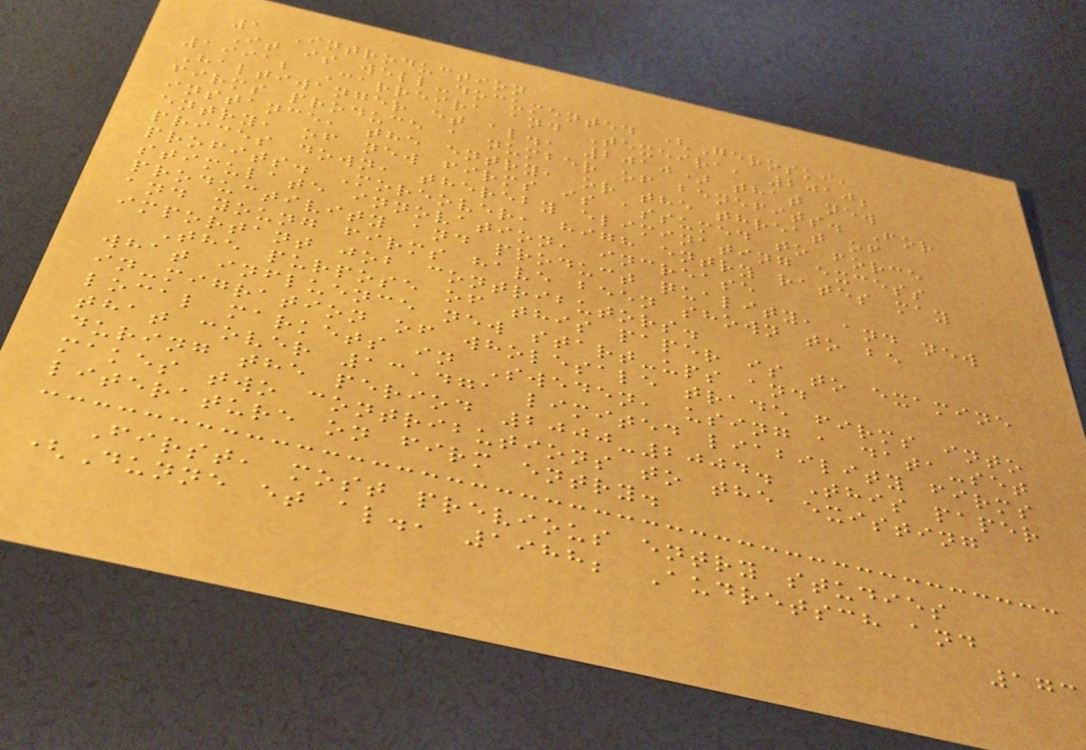1 Introduction
It is well-documented (Geroski,
1991; Carreira and Texeira, 2010;
Haltiwanger et al., 2010) that new
firms produce a number of benefits. For
instance, the entry, or the threat of
entry, of new firms is assumed to force
prices down, thereby eliminating excess
profits. Moreover, high entry rates may
stimulate innovation, increase
productivity and product quality, and new
and young firms have been shown to be
important job contributors.
The purpose of this paper is to examine
what influence new start-ups and
in-migration of wholesale trade firms into
local markets in Sweden, using a data-set
that cover 13,471 limited liability firms
during the period 2000-2004. This paper
makes two contributions to the existing
literature on firm entry.
First, most previous entry studies
(Dunne et al., 1988; Audretsch and
173
